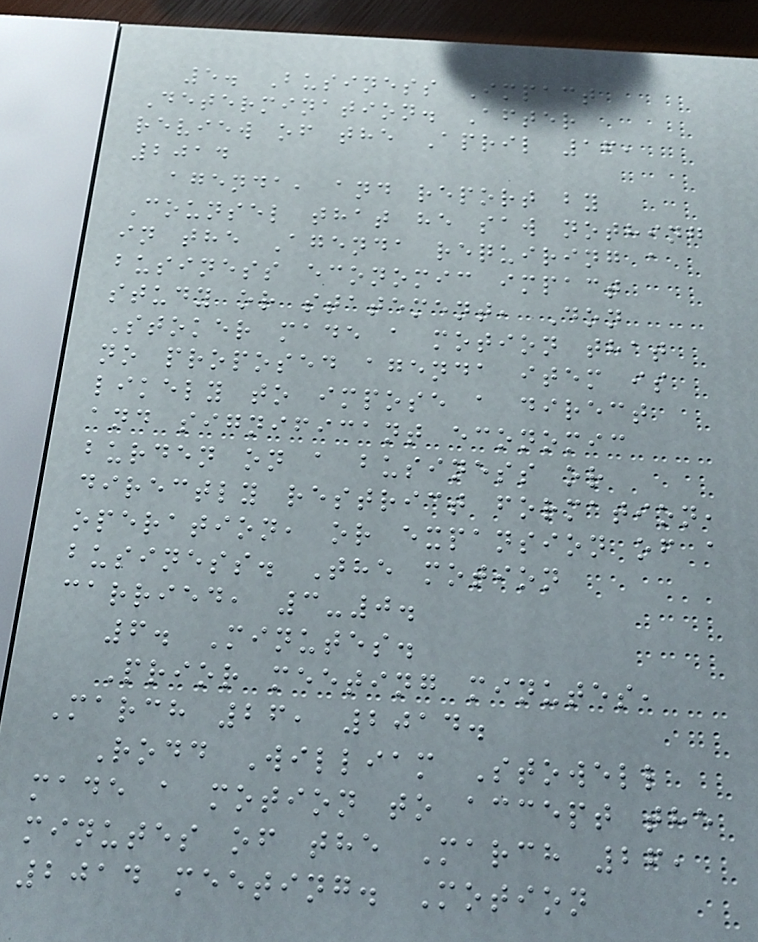5. Business Impact
Determination. After
review of the April 16,
2014
agenda, and report by
Counsel that he saw nothing
in the Agenda requiring a
business economic impact
study or statement, Don
Stoker made a motion that
no proposed agenda item is
likely to impose a direct
and significant economic
burden on a business or
directly restrict formation,
operation, or expansion of a
business. The motion
carried, 3-0.
6. Minutes.
Prior meeting minutes,
March 26, 2014.
Rodd William Stowell
made a motion to accept the
minutes of the March 26,
2014 meeting. Motion
